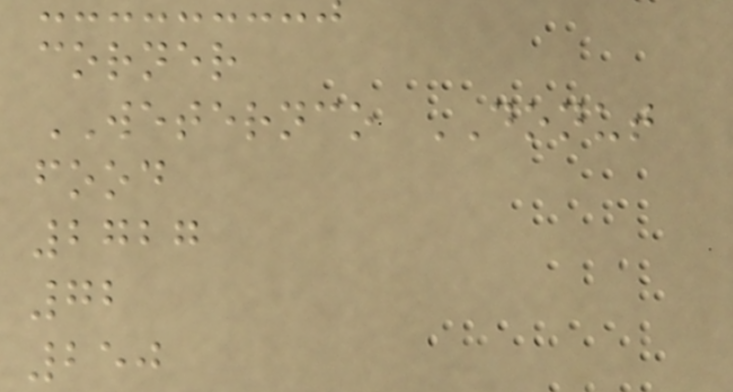corner
WETERNCO DONUT
food
2727
72
250
